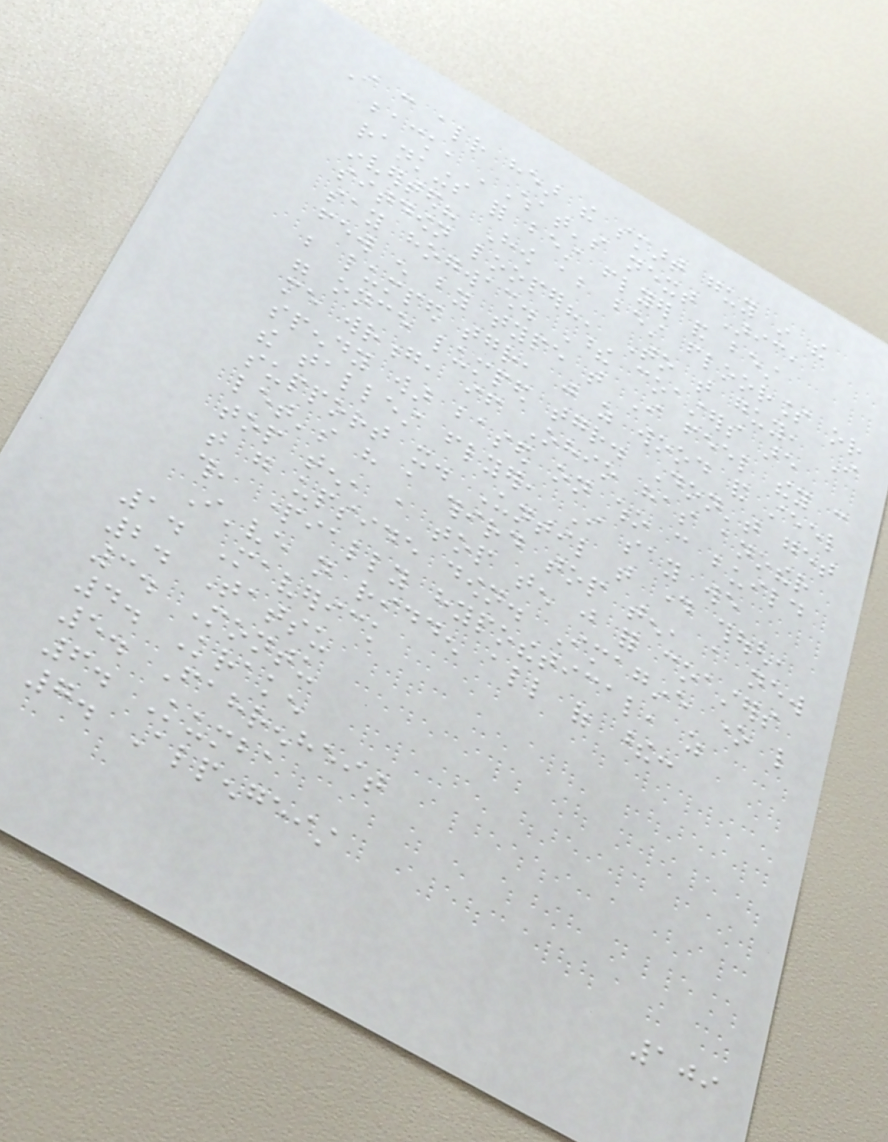I can already hear the smart guy in the
back, 'What's next Aric,
rankings for best flyer and best
inverted? How about best floorless or
sitdown looper?' To that guy, I
say hogwash. These coasters are
few enough by type that I feel they can
be lumped together, just as wood and steel
were once lumped together. Don't get
me wrong, if Ohio has another
spendy war based on who can build
the tallest flyer, I say we
support it. Until that day though,
let's have a third top ten, a new
top ten, a top ten just for coasters
that go upside down. Imagine one like
this, partially hypothetical, as
I've not ridden all of these:
1. Maverick
2. Tatsu
3. Montu
4. Kraken
5. Fahrenheit
6. Kumba
7. Alpengeist
109
